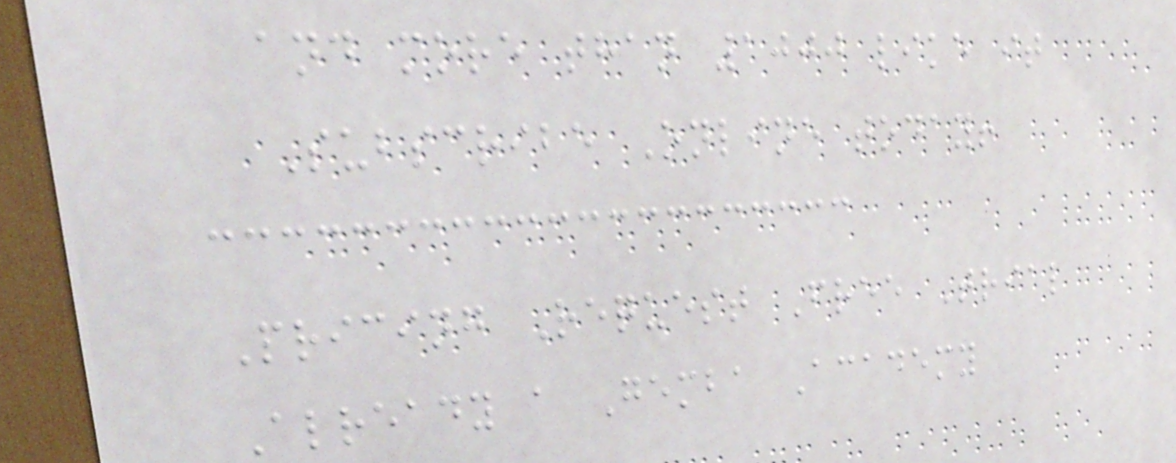and more than 1000 like it
Subscribe Online today!
Pricing Request Free Trial
Already a Gemba Academy
